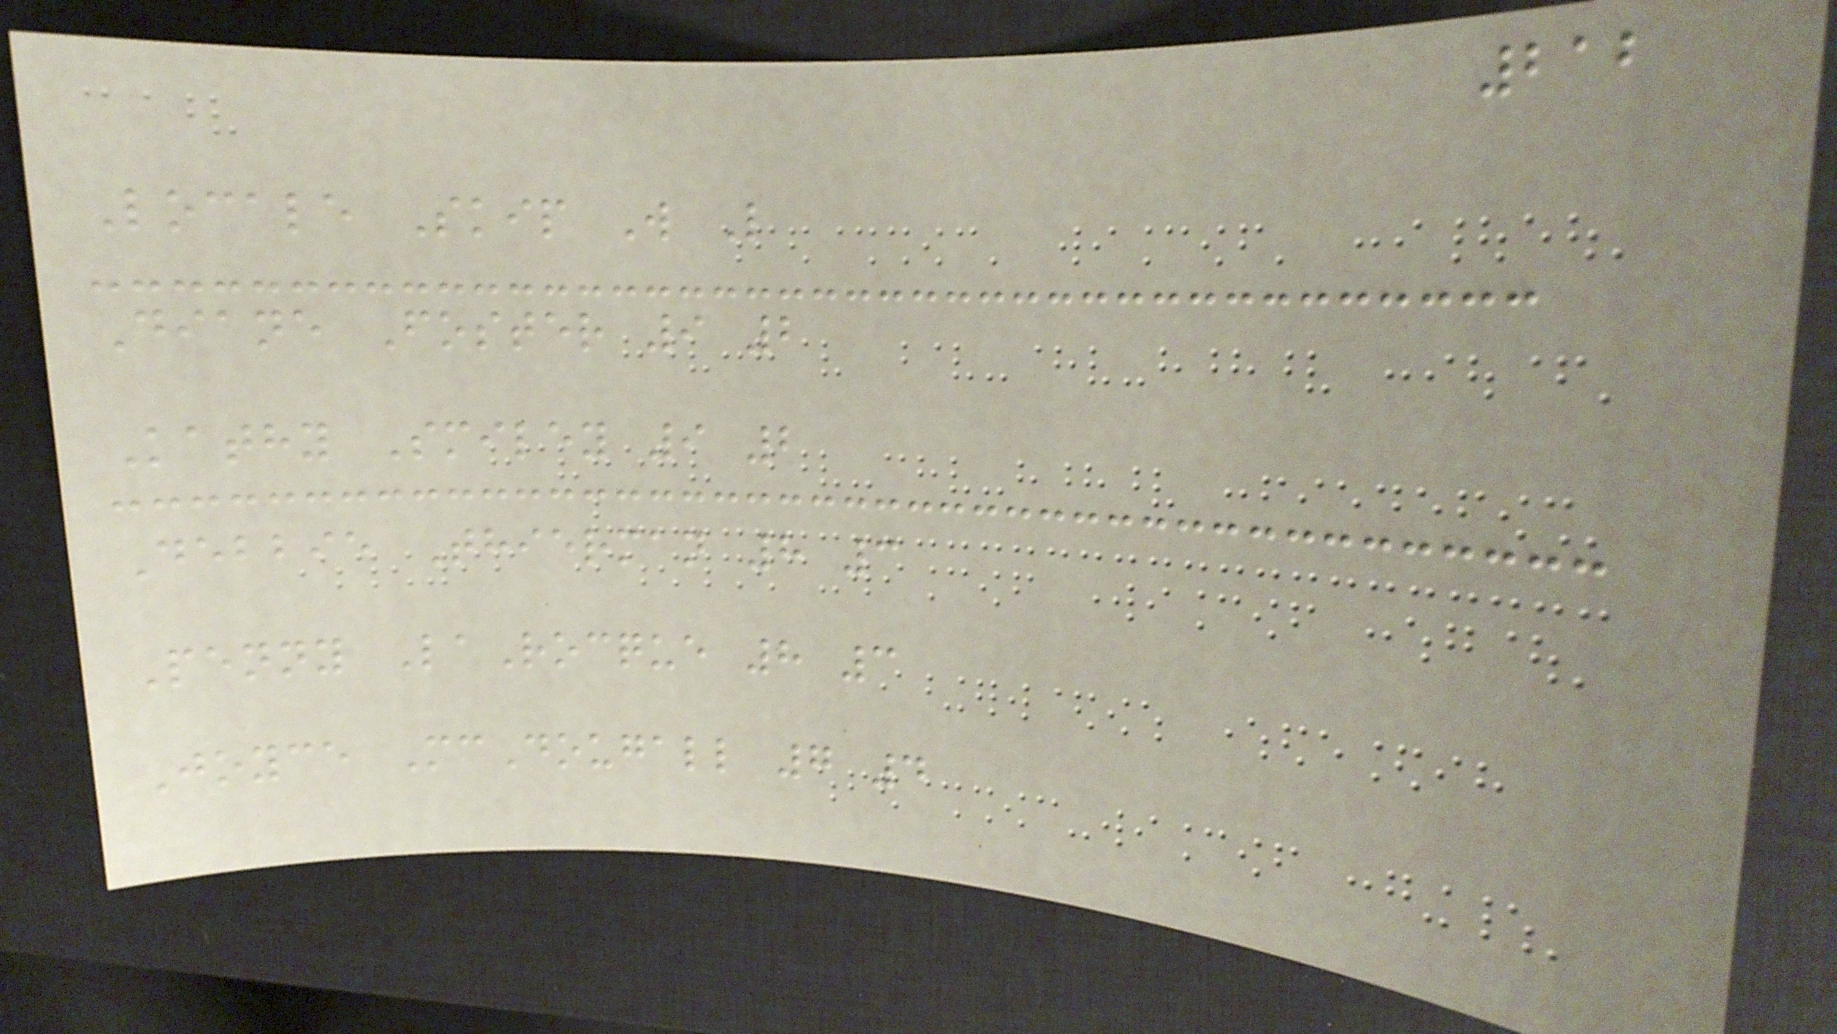212
Locale Skip W L
Diane Foster 9 2
Kathy Smiley 9 2
Debbie Thierman 8 3
Penny LaRocque 8 3
Joyce McDougall 7 4
